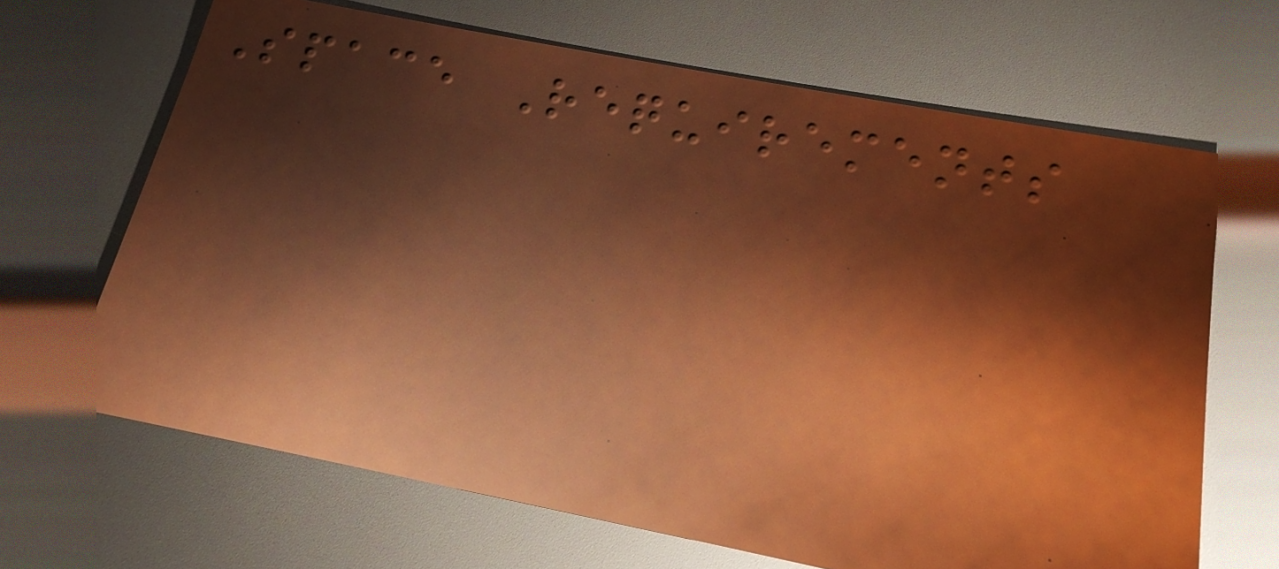Space Requirements
